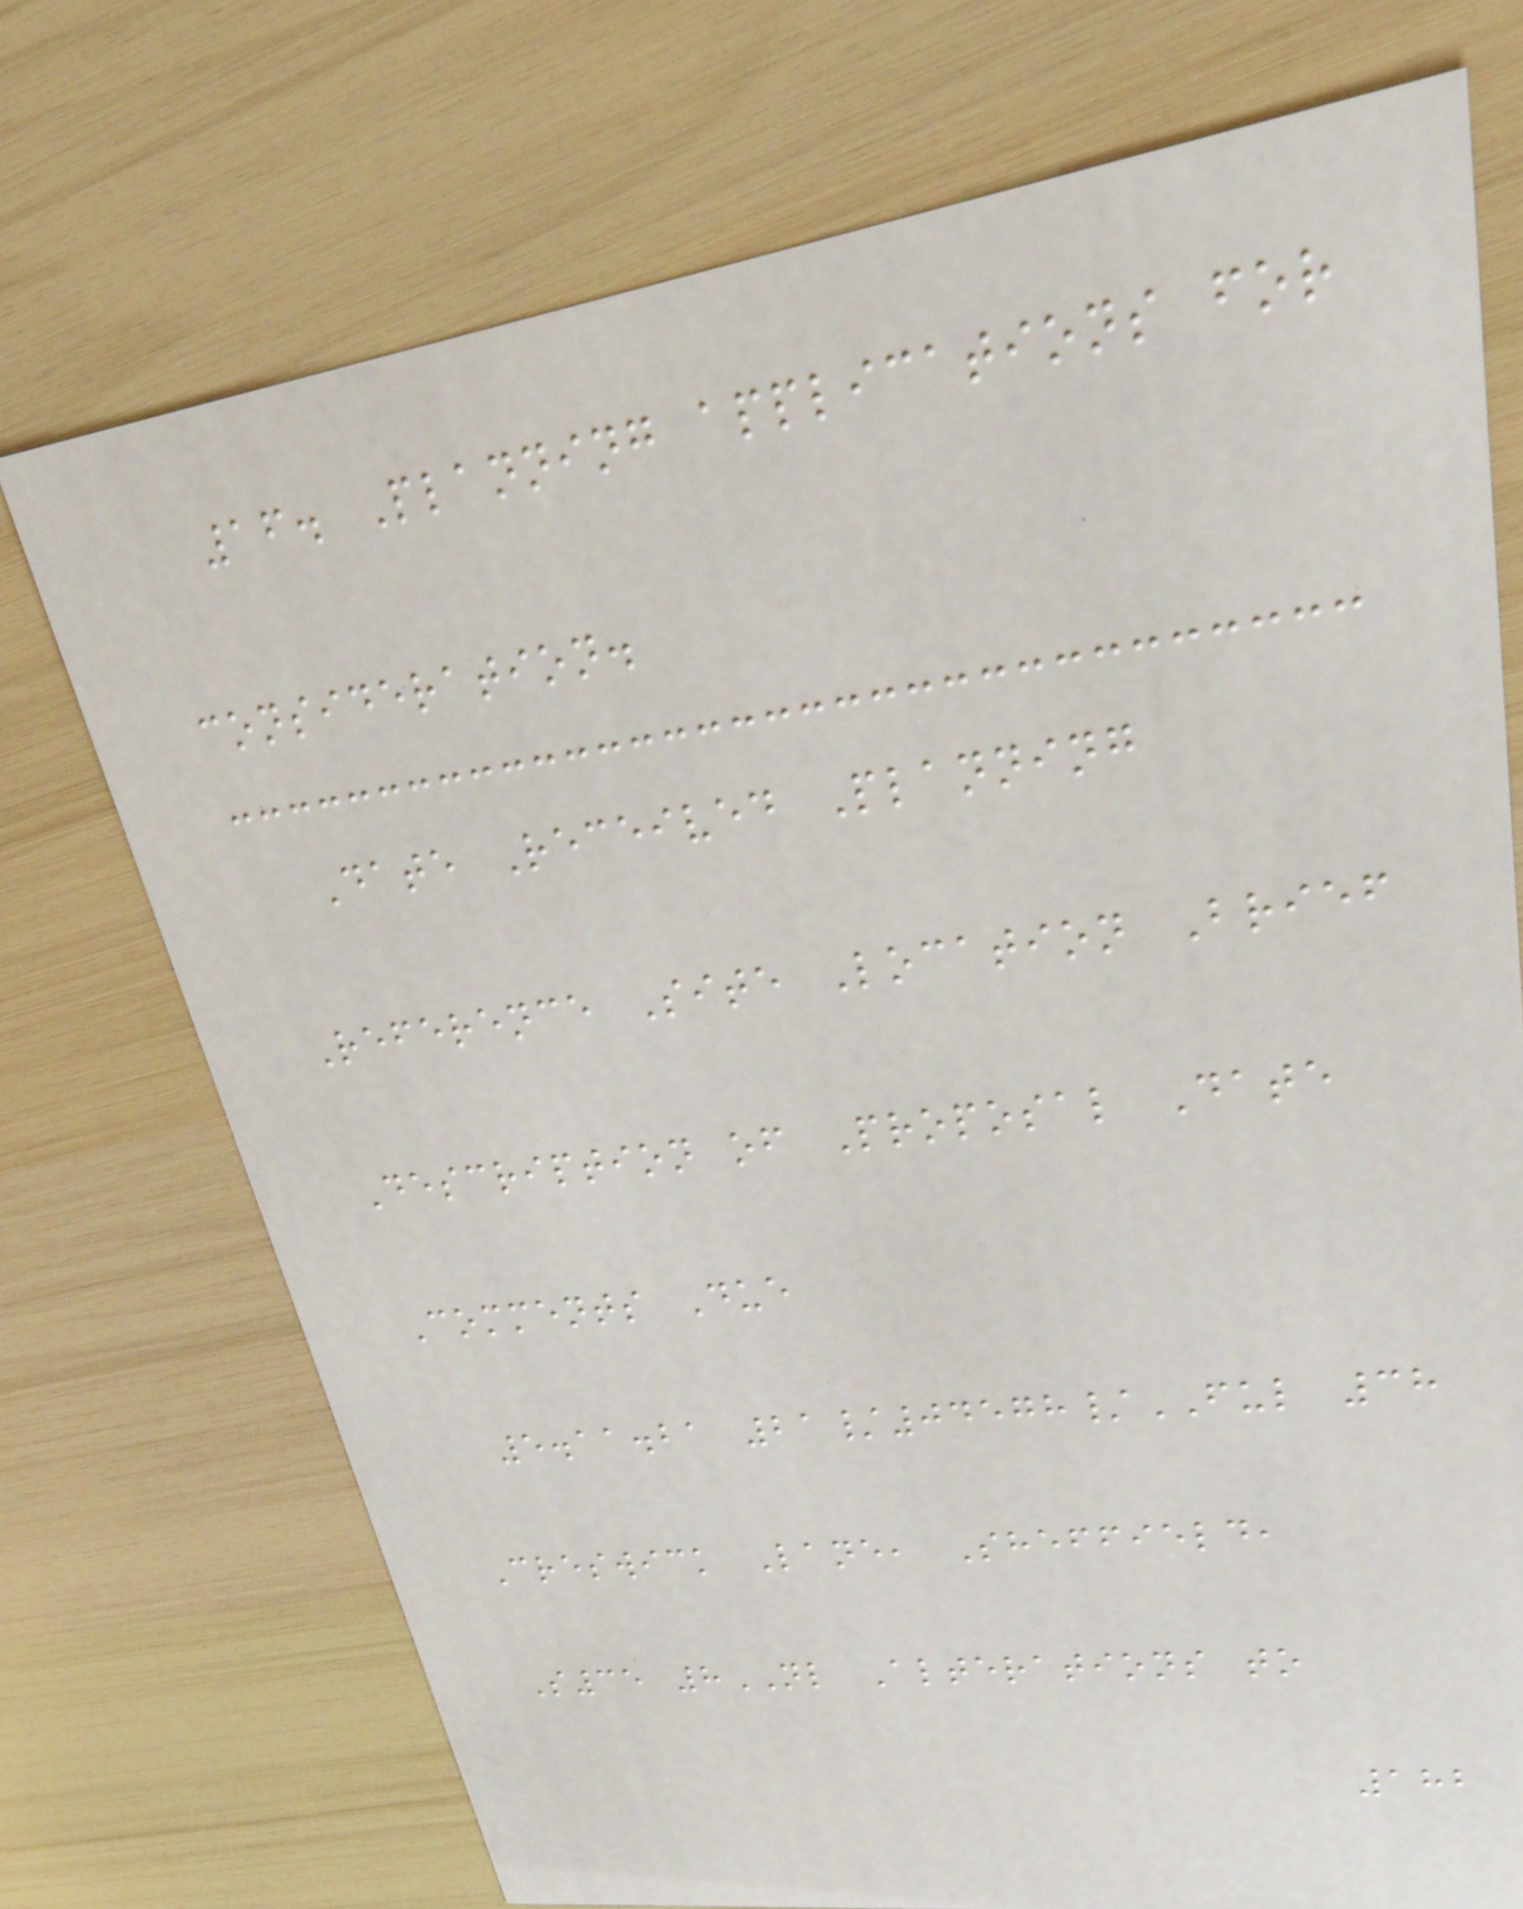16. Planning applications for
consideration.
Date Received Planning
Reference Site Location Brief
Description of Proposal Date
Comments Due
5.11.21 21/04578/FUL 38
Creswick Lane, Sheffield,
S35 8NL Alterations to
182
